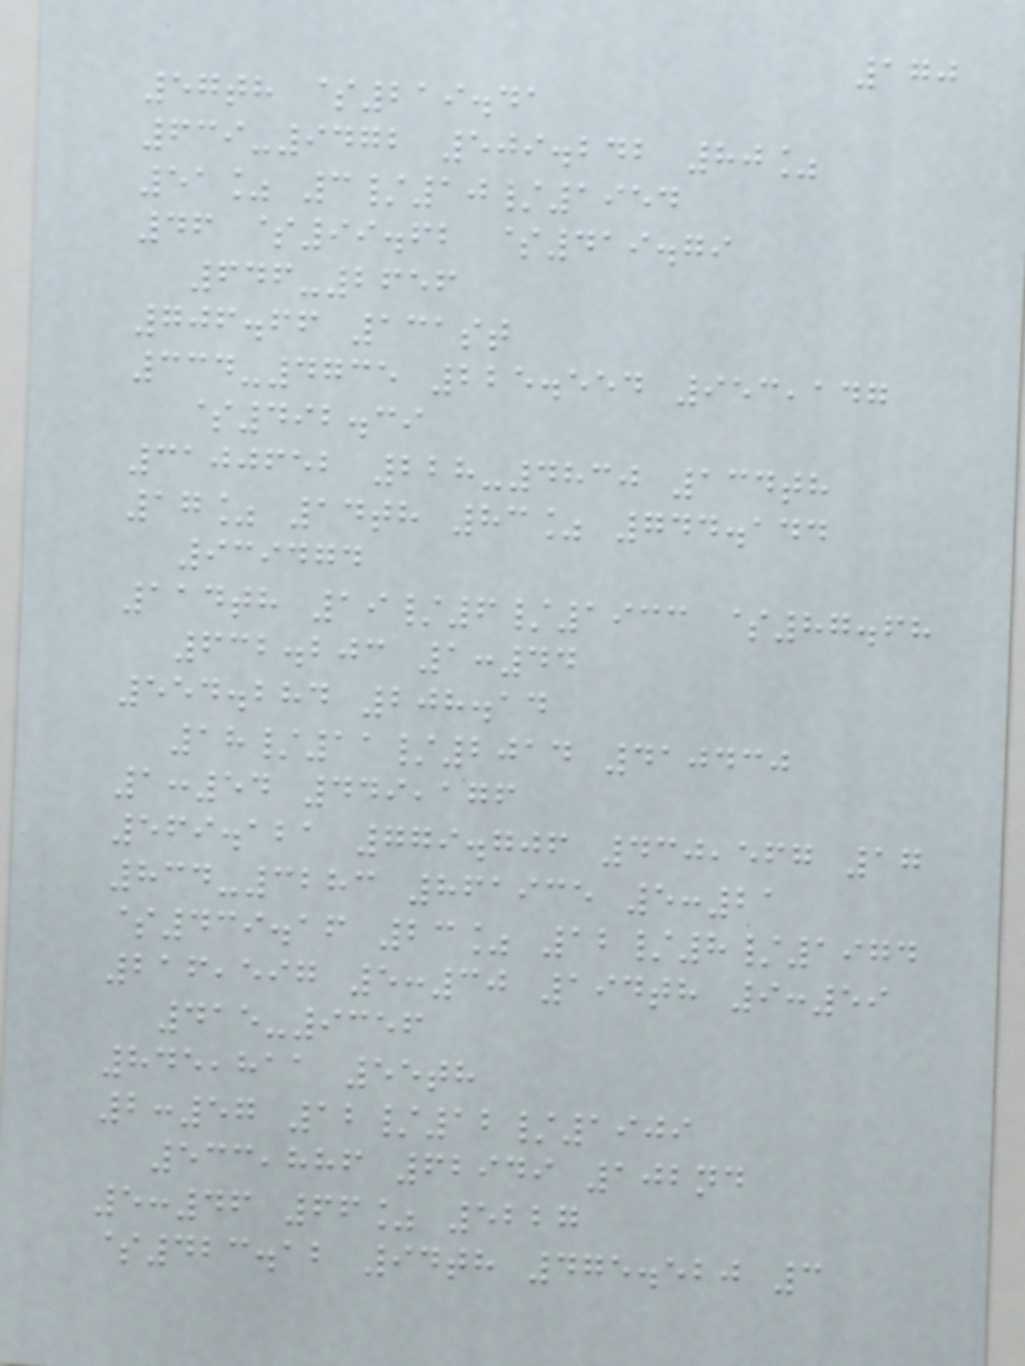170
57th $219.41
639-9472 509.242 80%
51% 3/10/1954
46 $99.62 $419.79
646-2656
706.66 131st
334-4735 225.554 953,147
$492.39
3100652 228-4830 134th
17% 14th 83% 744.144
939474
114th 19/6/1933 $87.68
632.203 1:44
554.284 208.14
18/11/2014 410430
1:54 449,176
569.121 779.706 430,567 17
834-3283 861935 5:21
$439.16 23% 12/8/1974
216,597 5:30 194th 9:59
415-9356
845,811 55th
2:57 12/12/1909
533,886 62949 102nd
5:46 66% 5227
$423.12 94th 475.520 3
